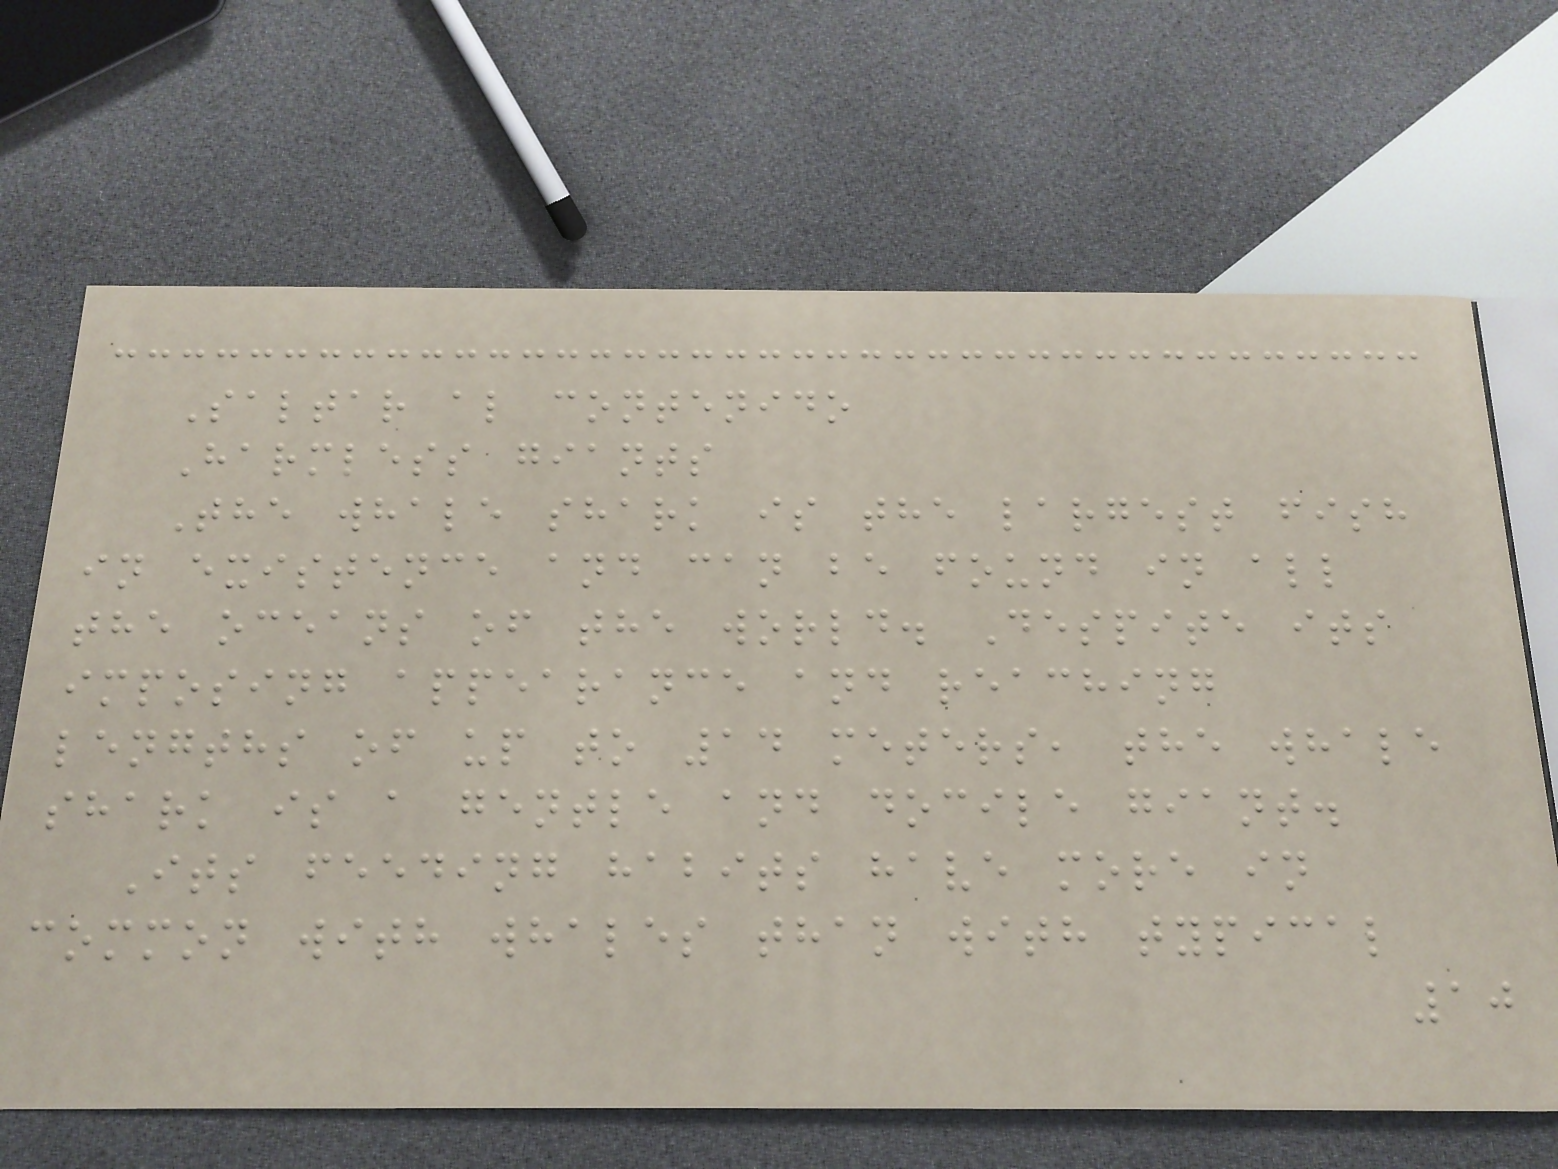Saltar al contenido
Harmless giants
The whale shark is the largest fish
in existence and can be found in all
the oceans of the world. Despite its
imposing appearance and reaching
lengths of up to 14 meters, the whale
shark is a gentle and docile giant.
Its feeding habits have more in
common with whales than with typical
10
